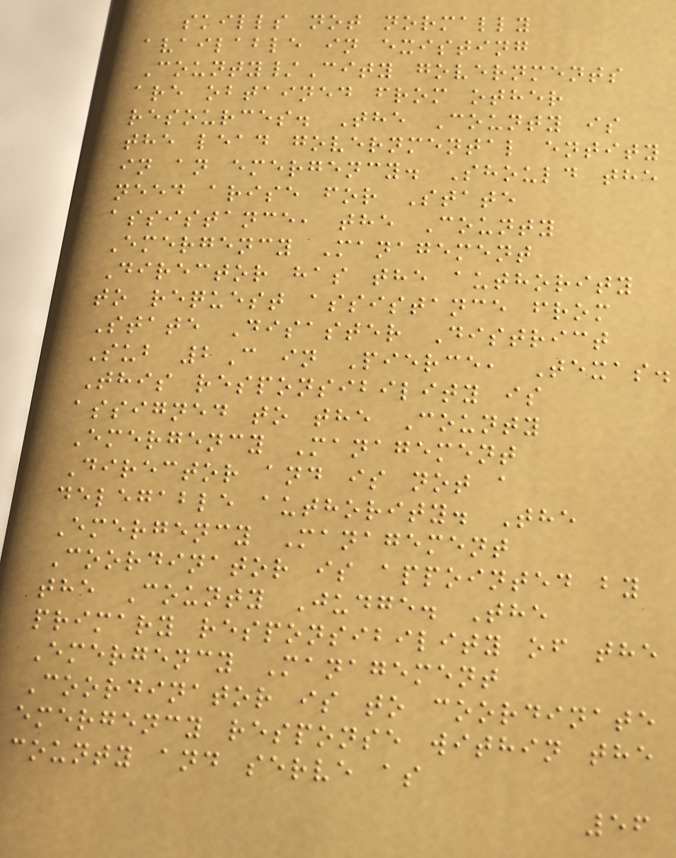skills not normally
available in existing
County/City governments
are obtained from other
resources. The County is
the lead governmental entity
in an emergency. Should the
need arise for State
assistance, the County
Emergency Management
Director has the authority
to request assistance from
State Disaster District
Sub 2C in Pierce, Texas.
This responsibility is
assigned to the County
Emergency Management
Director and is not a
delegable authority. The
Emergency Management
Coordinator is appointed by
the County Judge. The
primary responsibility of the
Emergency Management
Coordinator is to coordinate
emergency response within the
county and serve as
56
